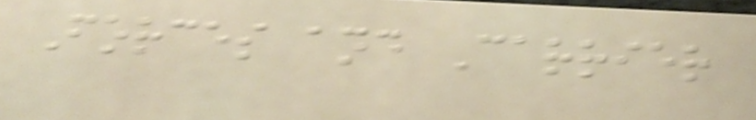Forces and Carrier
